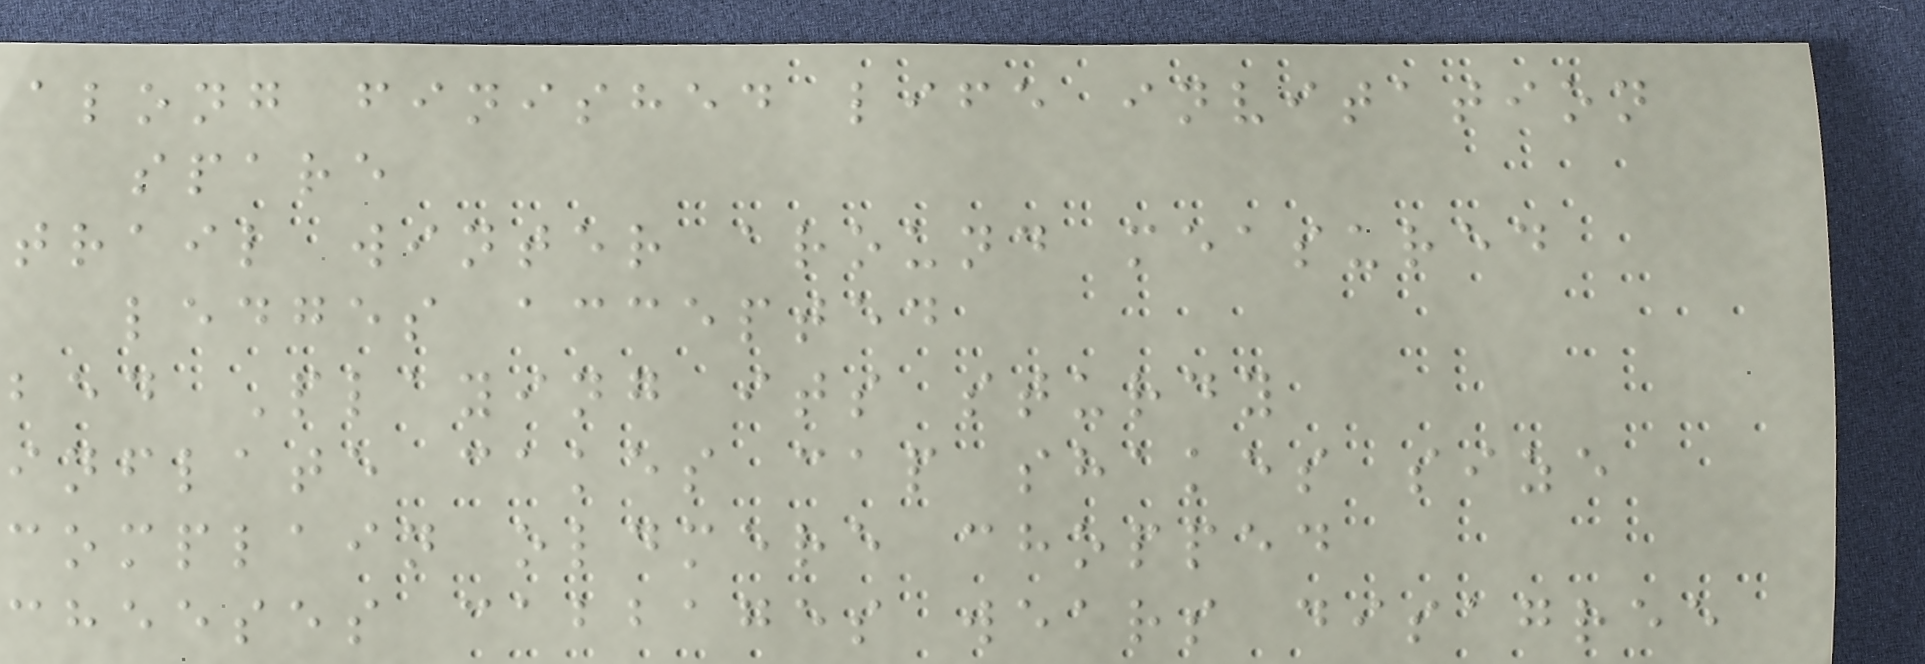along finished life invitation
spare
trail winter around measured
ledges accepted
bed Playing its sturdy
inflate cakes cap shakes size
complain oldmere chopped
cheeses cabbages wears disagree
